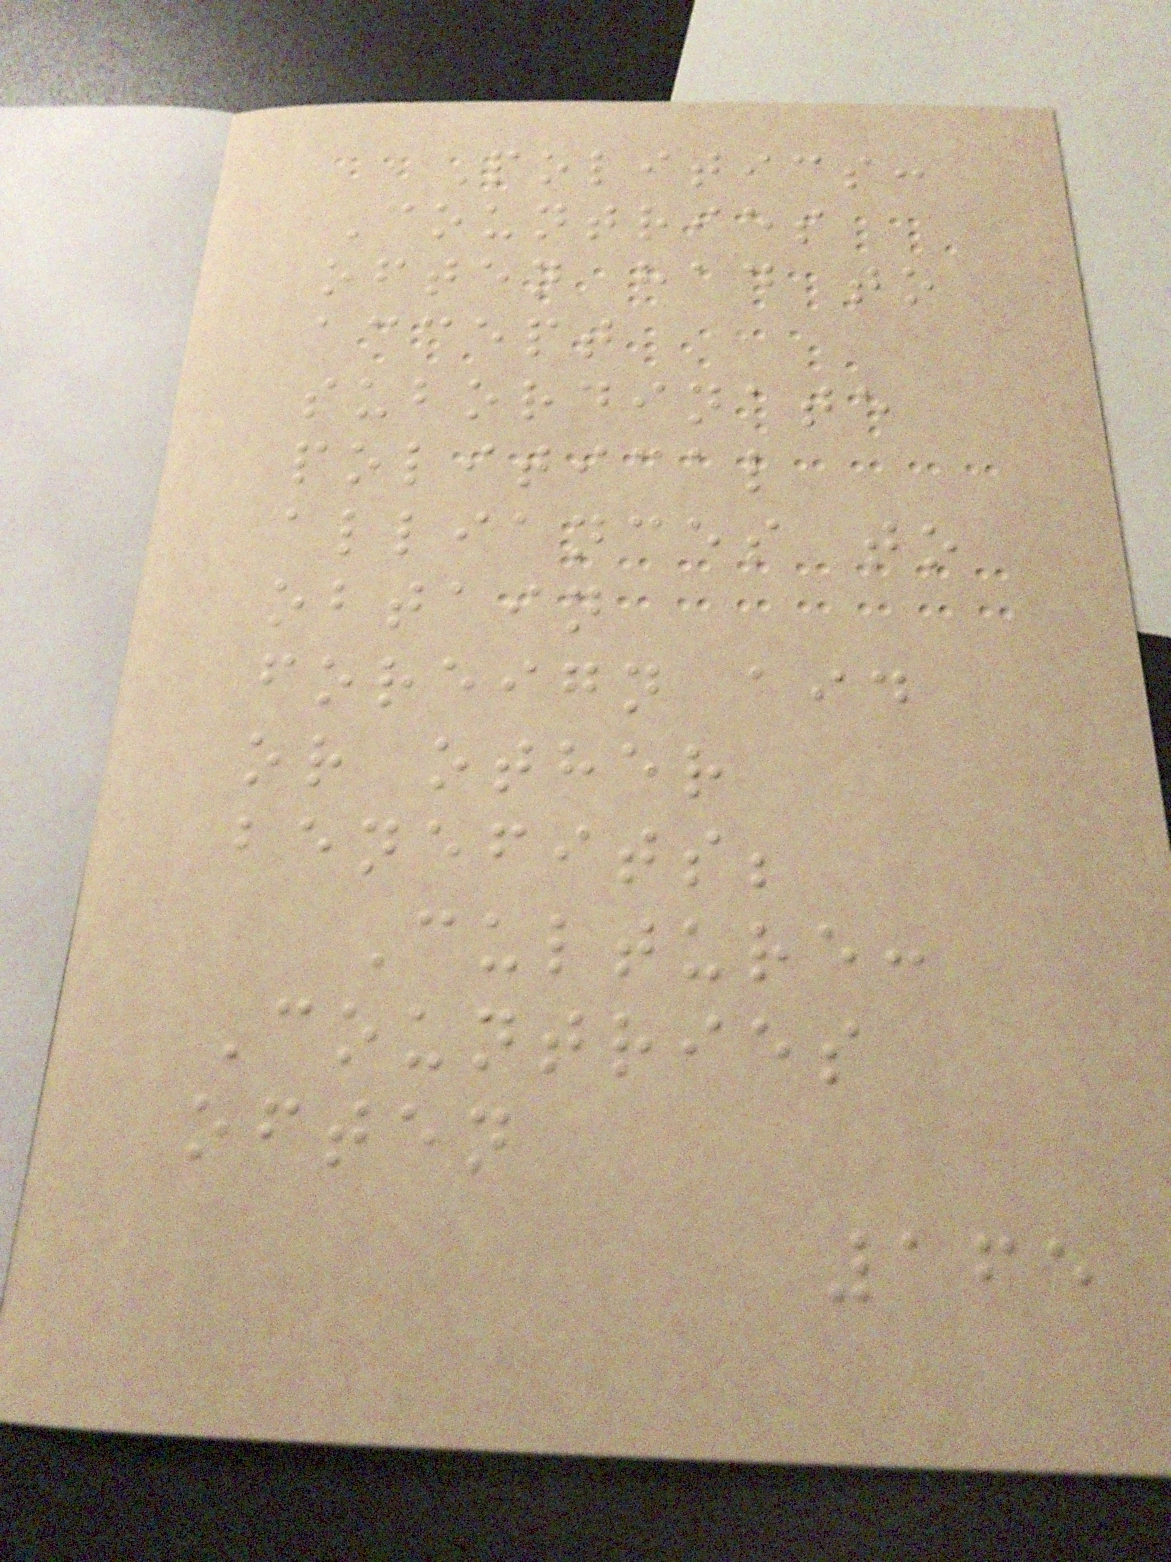Politics:
Countries
often had to
accept
subordinate
political
alliances to
obtain
foreign aid
or other
benefits;
Culture:
Countries
often
165
